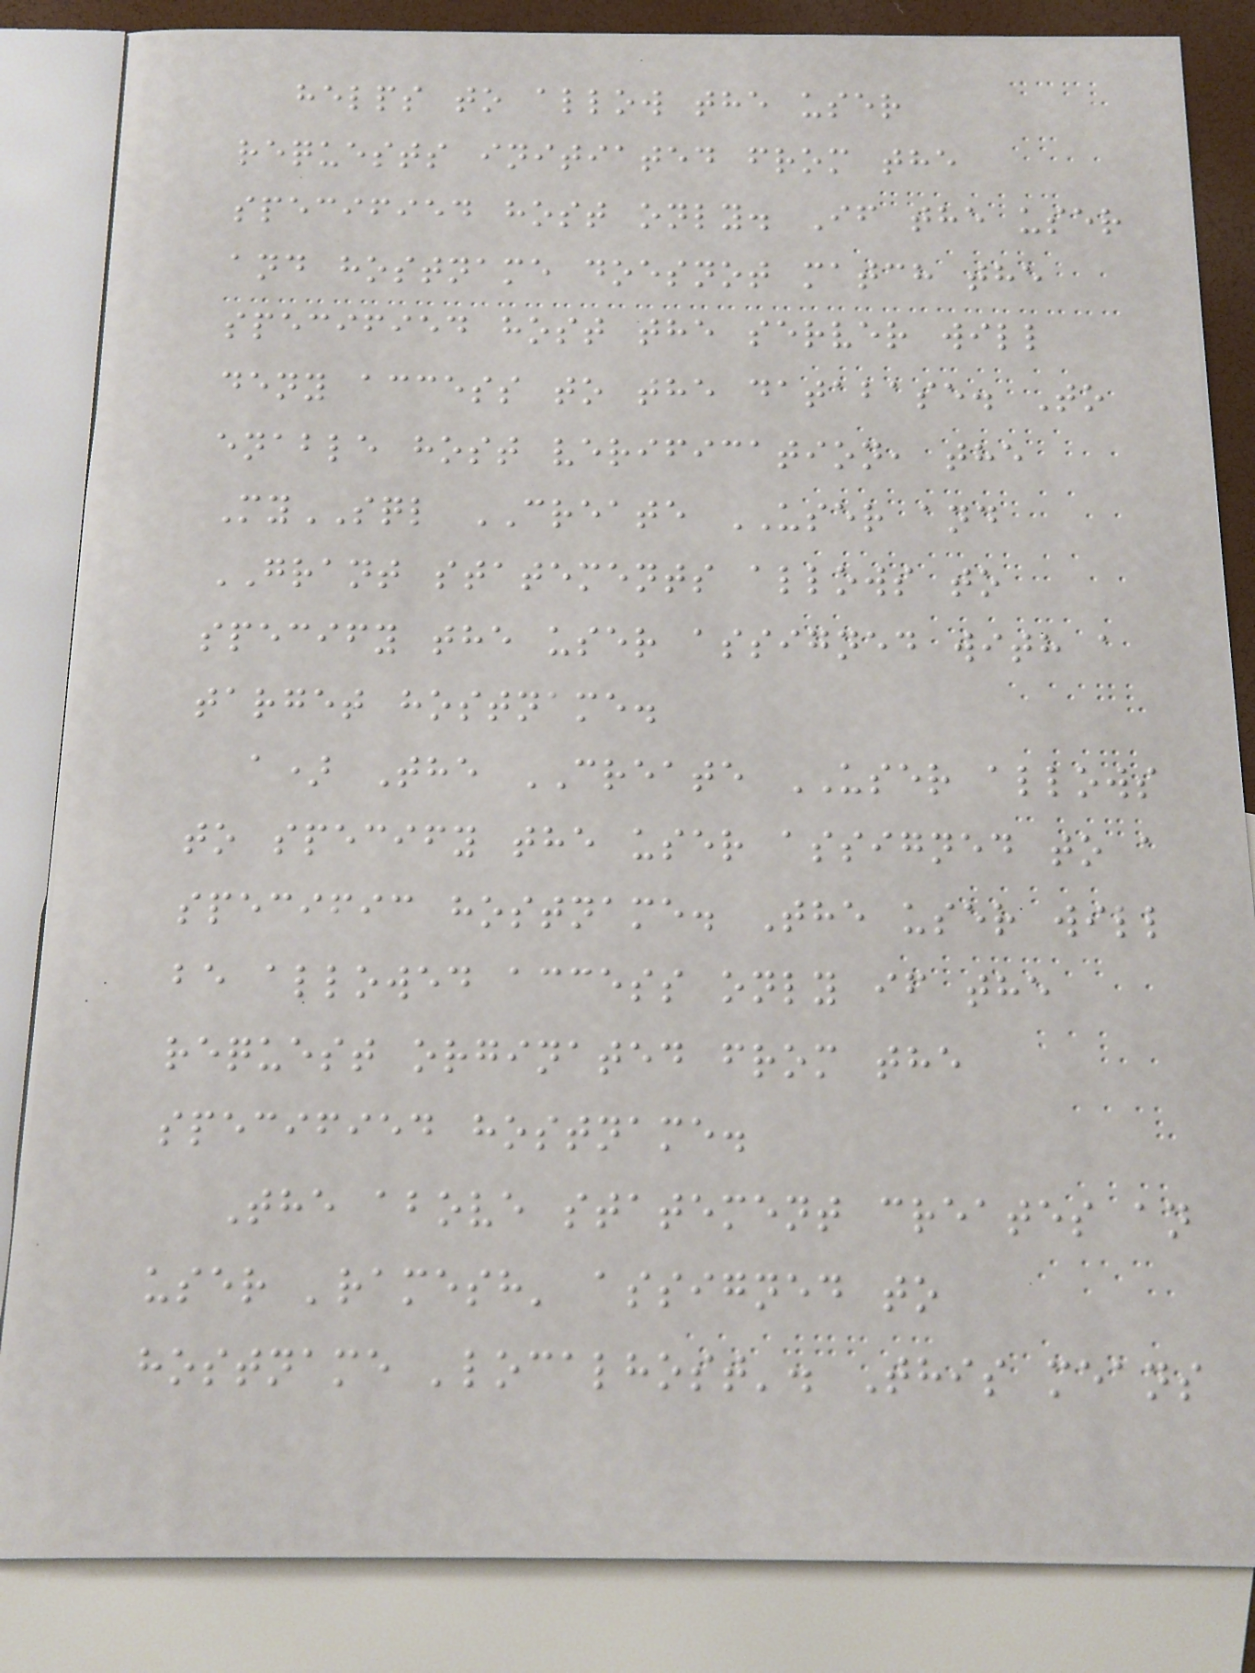helps to allow the user
requests initiated from the
specified host only. If the user
and hostname doesnot match the
specified host the server will
deny access to the database. To
enable host verification, the
MySQL CREATE USER and
GRANT statements allows to
specify the user assigned with a
target hostname.
a) The CREATE USER allows
to specify the user assigned to a
specific hostname. The user will
be allowed access only if the
request orginated from the
specified hostname.
The above statement creates an
user 'ramesh' assigned to
hostname 'localhost'. This means
